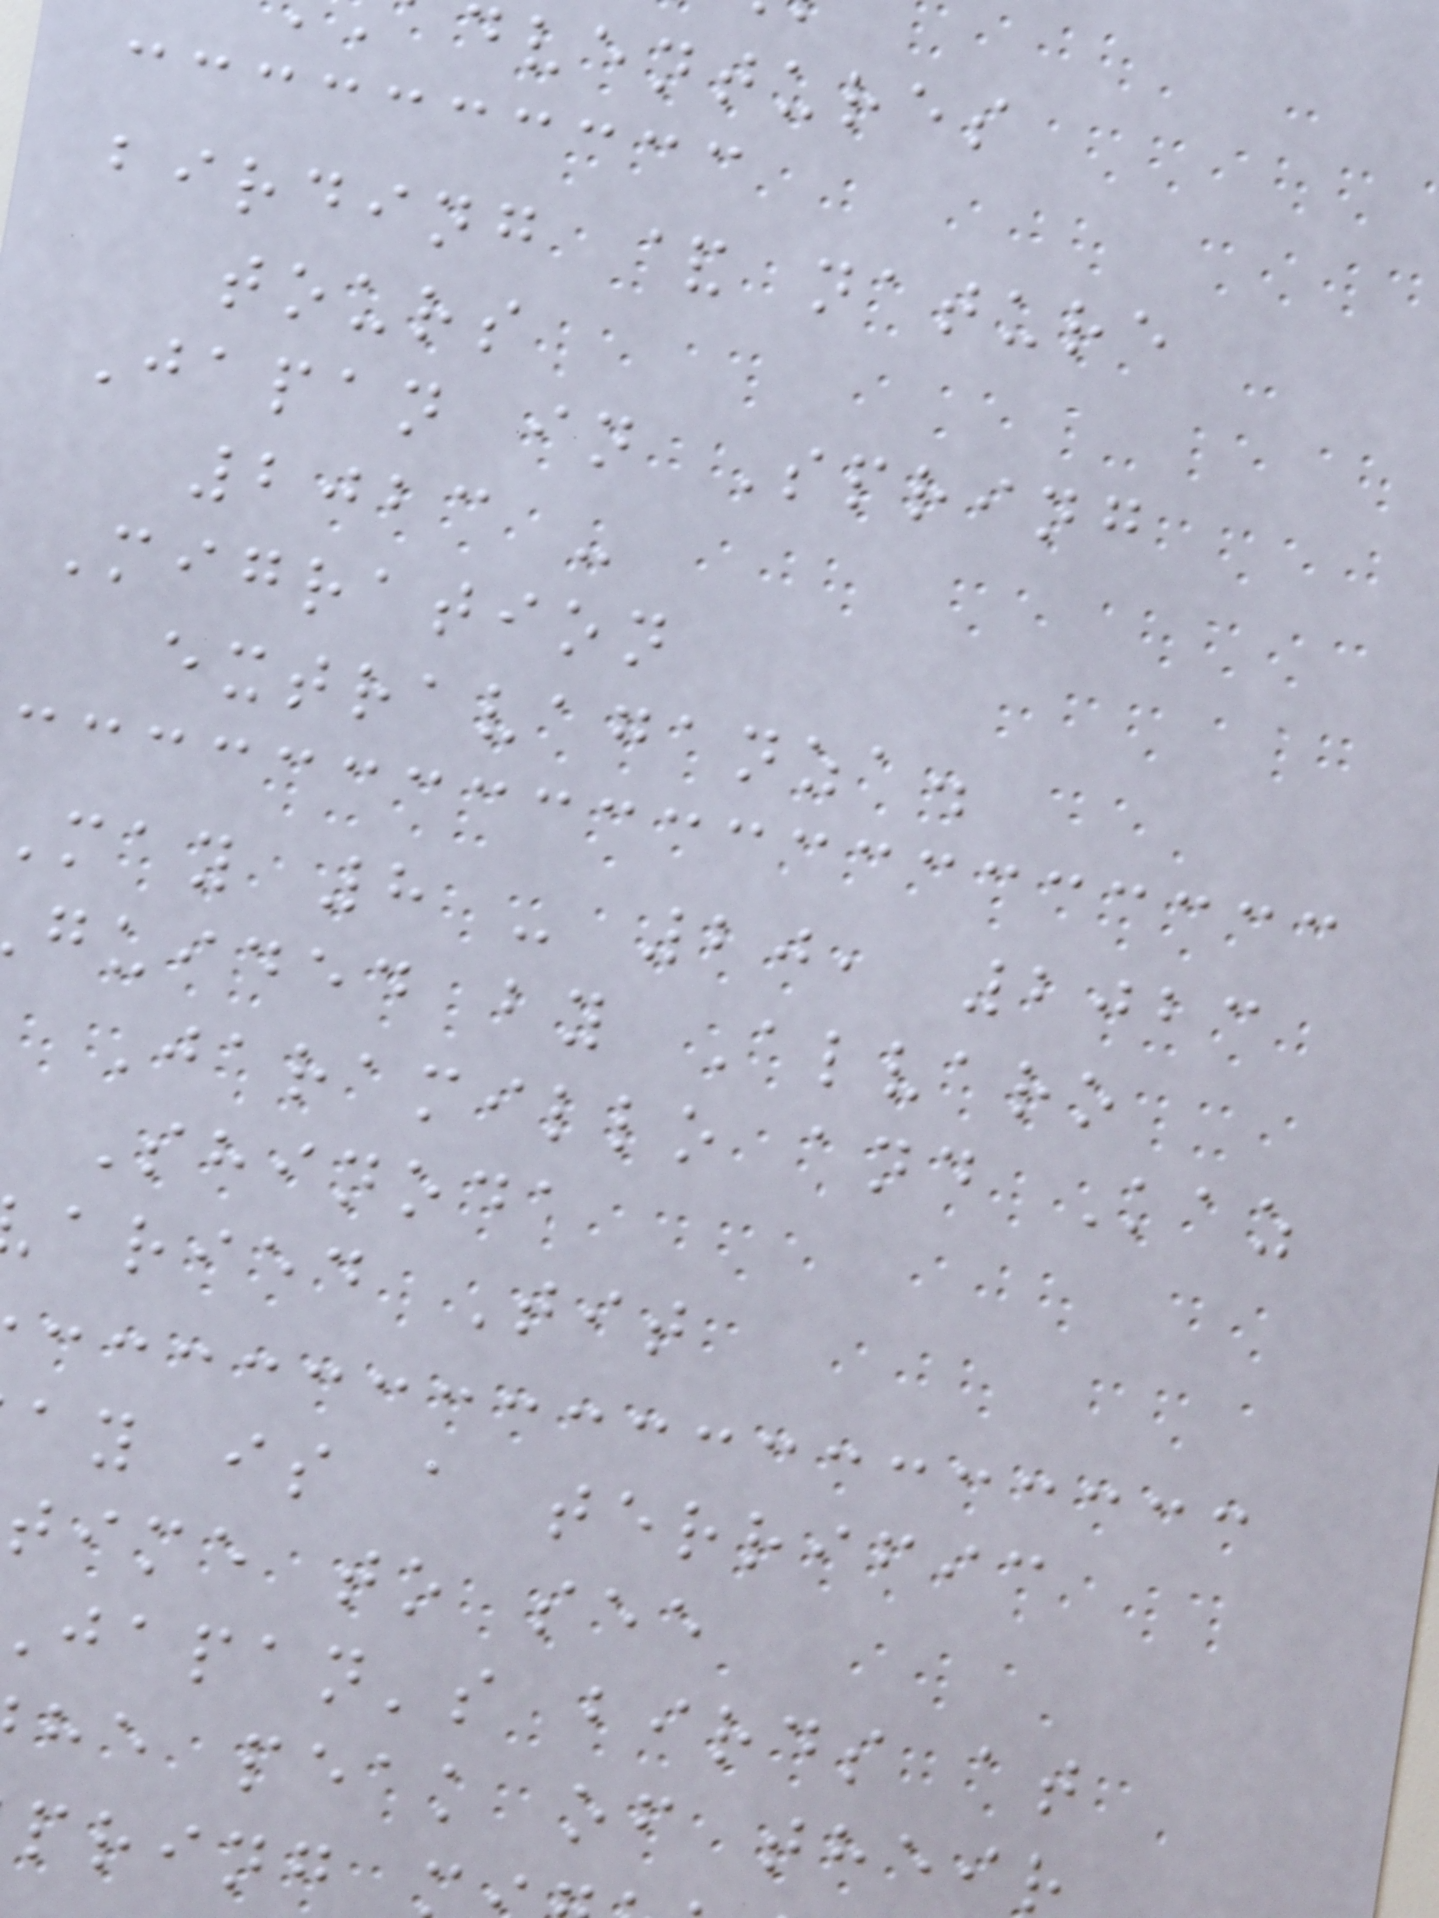dventures
birding & nature
tours
Japan in Spring
2023 -
Migration
extravaganza.
may 8 - 20, 2023
guided by Alvaro
Jaramillo and Kaz
Shinoda
aried Tit
ay is a terrific
time to see
japan's birds at
he peak of thei
pring
